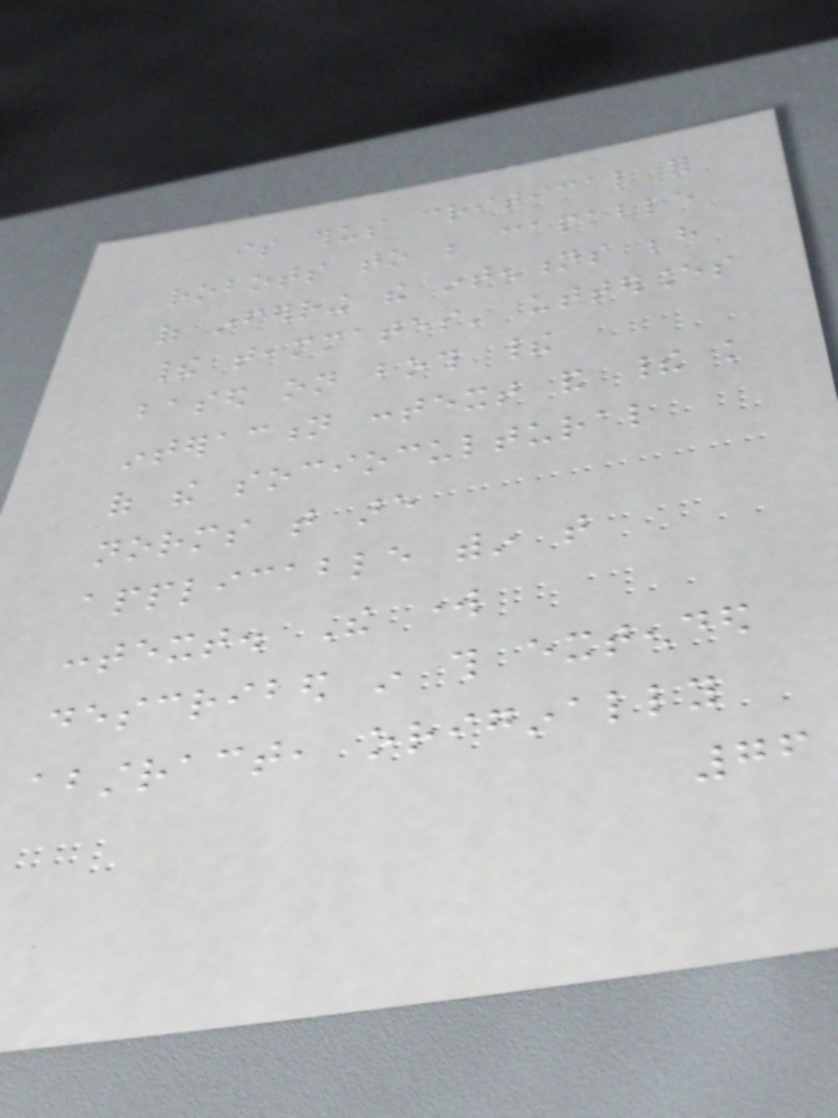is thus critical for
robots to be capable
of inferring the intentions behind
their teammates' utterances
based on both their
interaction context and their knowledge
of the sociocultural
norms that are
applicable within that
context. The work
described in this extended
abstract, originally
76
